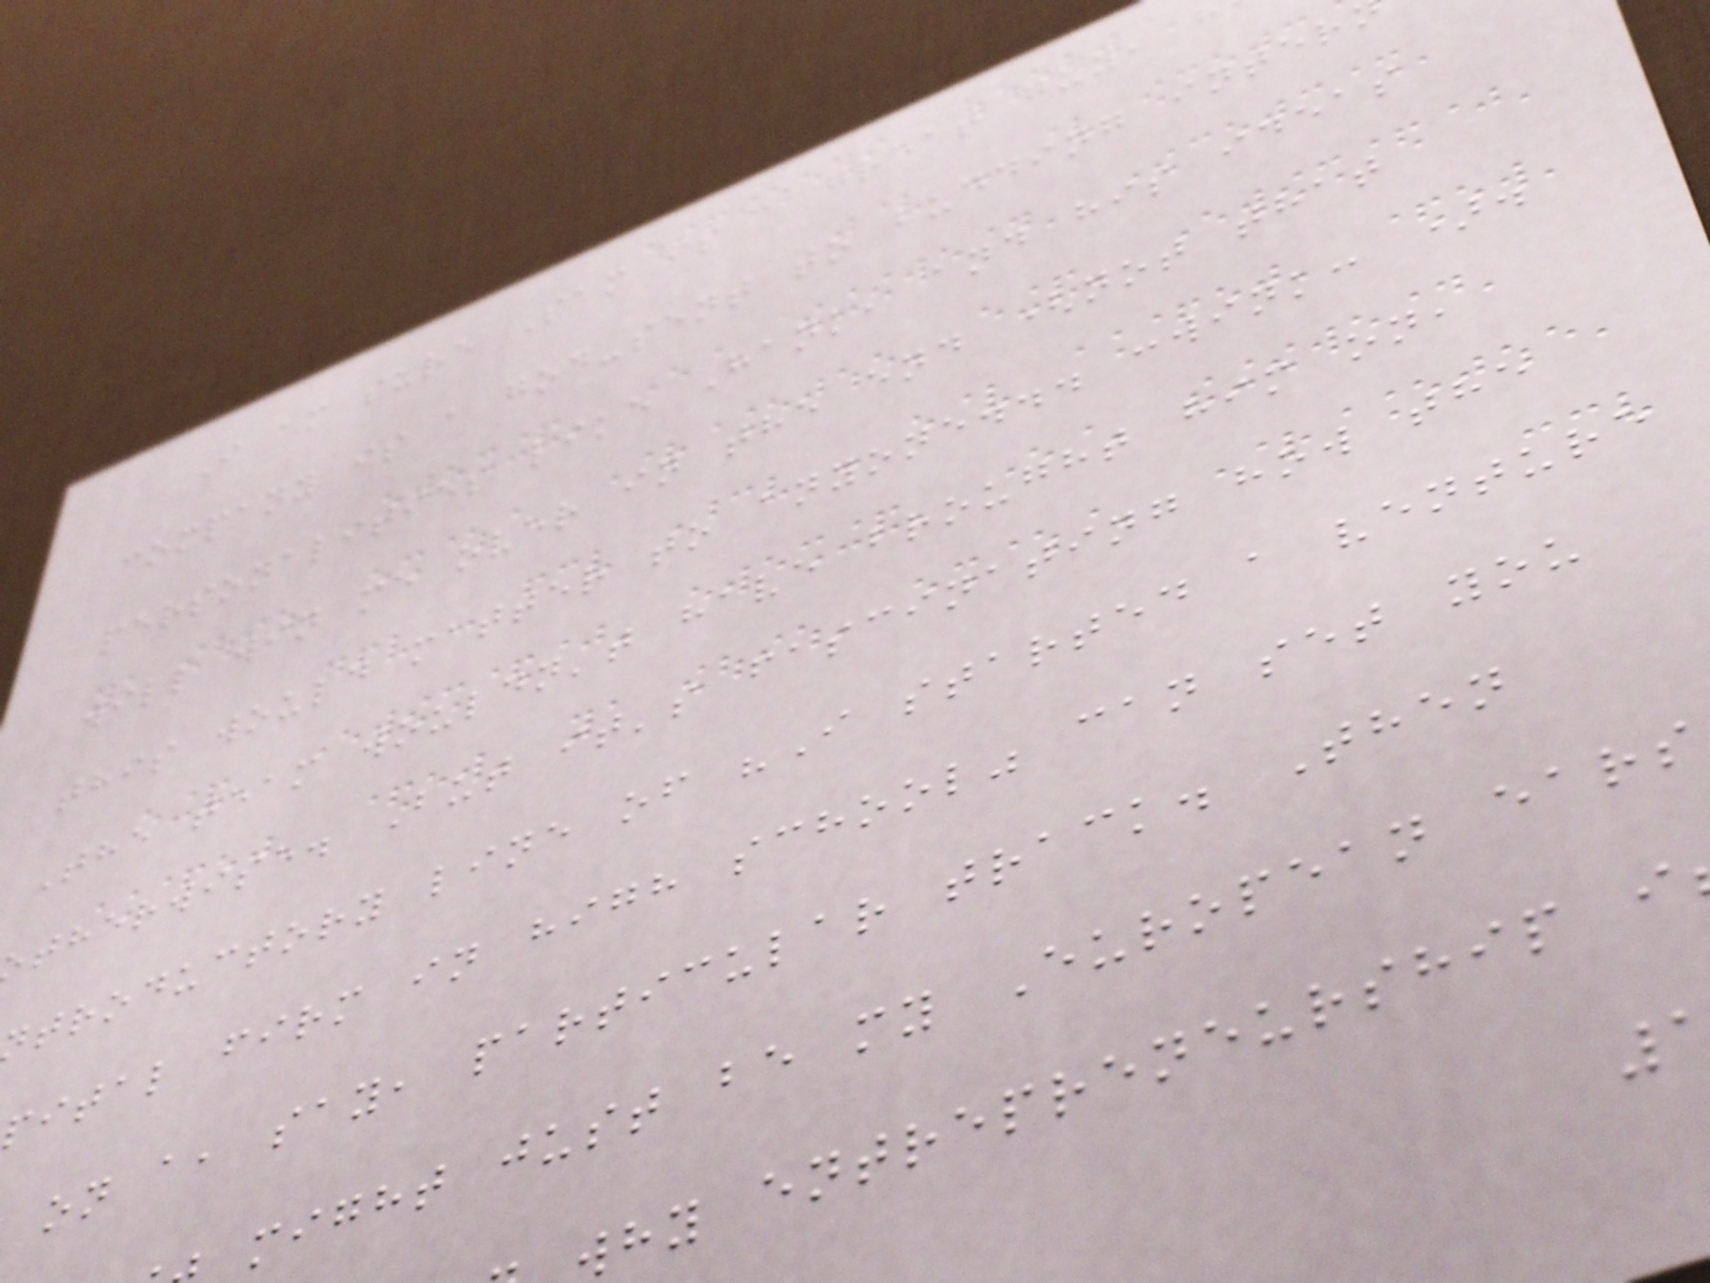I am sure Sam is a great guy,
company is a god-sent to budding inter
personalities like Hank, and his ideas
will win me over in the end (not that
this would matter to anyone... :wink: ).
The team wouldn't have brought him on,
therwise. But it's fascinating how the
troductory line of "I started a venture
pital firm in high school" can set you
on a, say, particular track. Then
might just be my European ears
why entrepreneurship i
